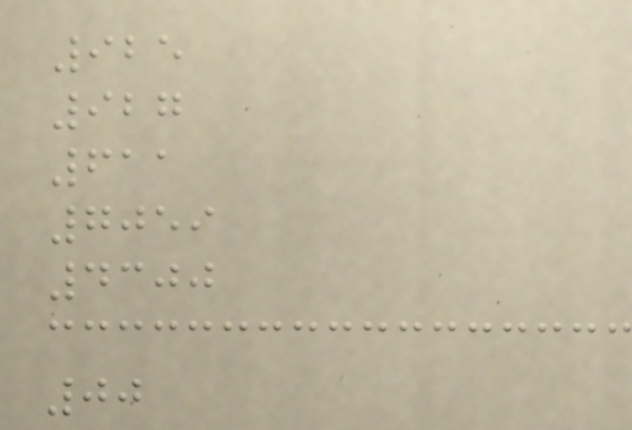925
927
611
7059
4300
00
